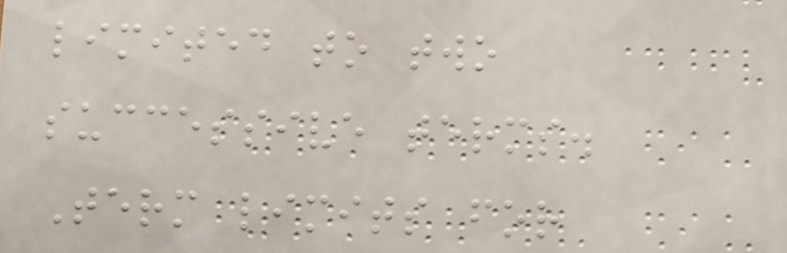limited to two
successive terms.
Term limits for
